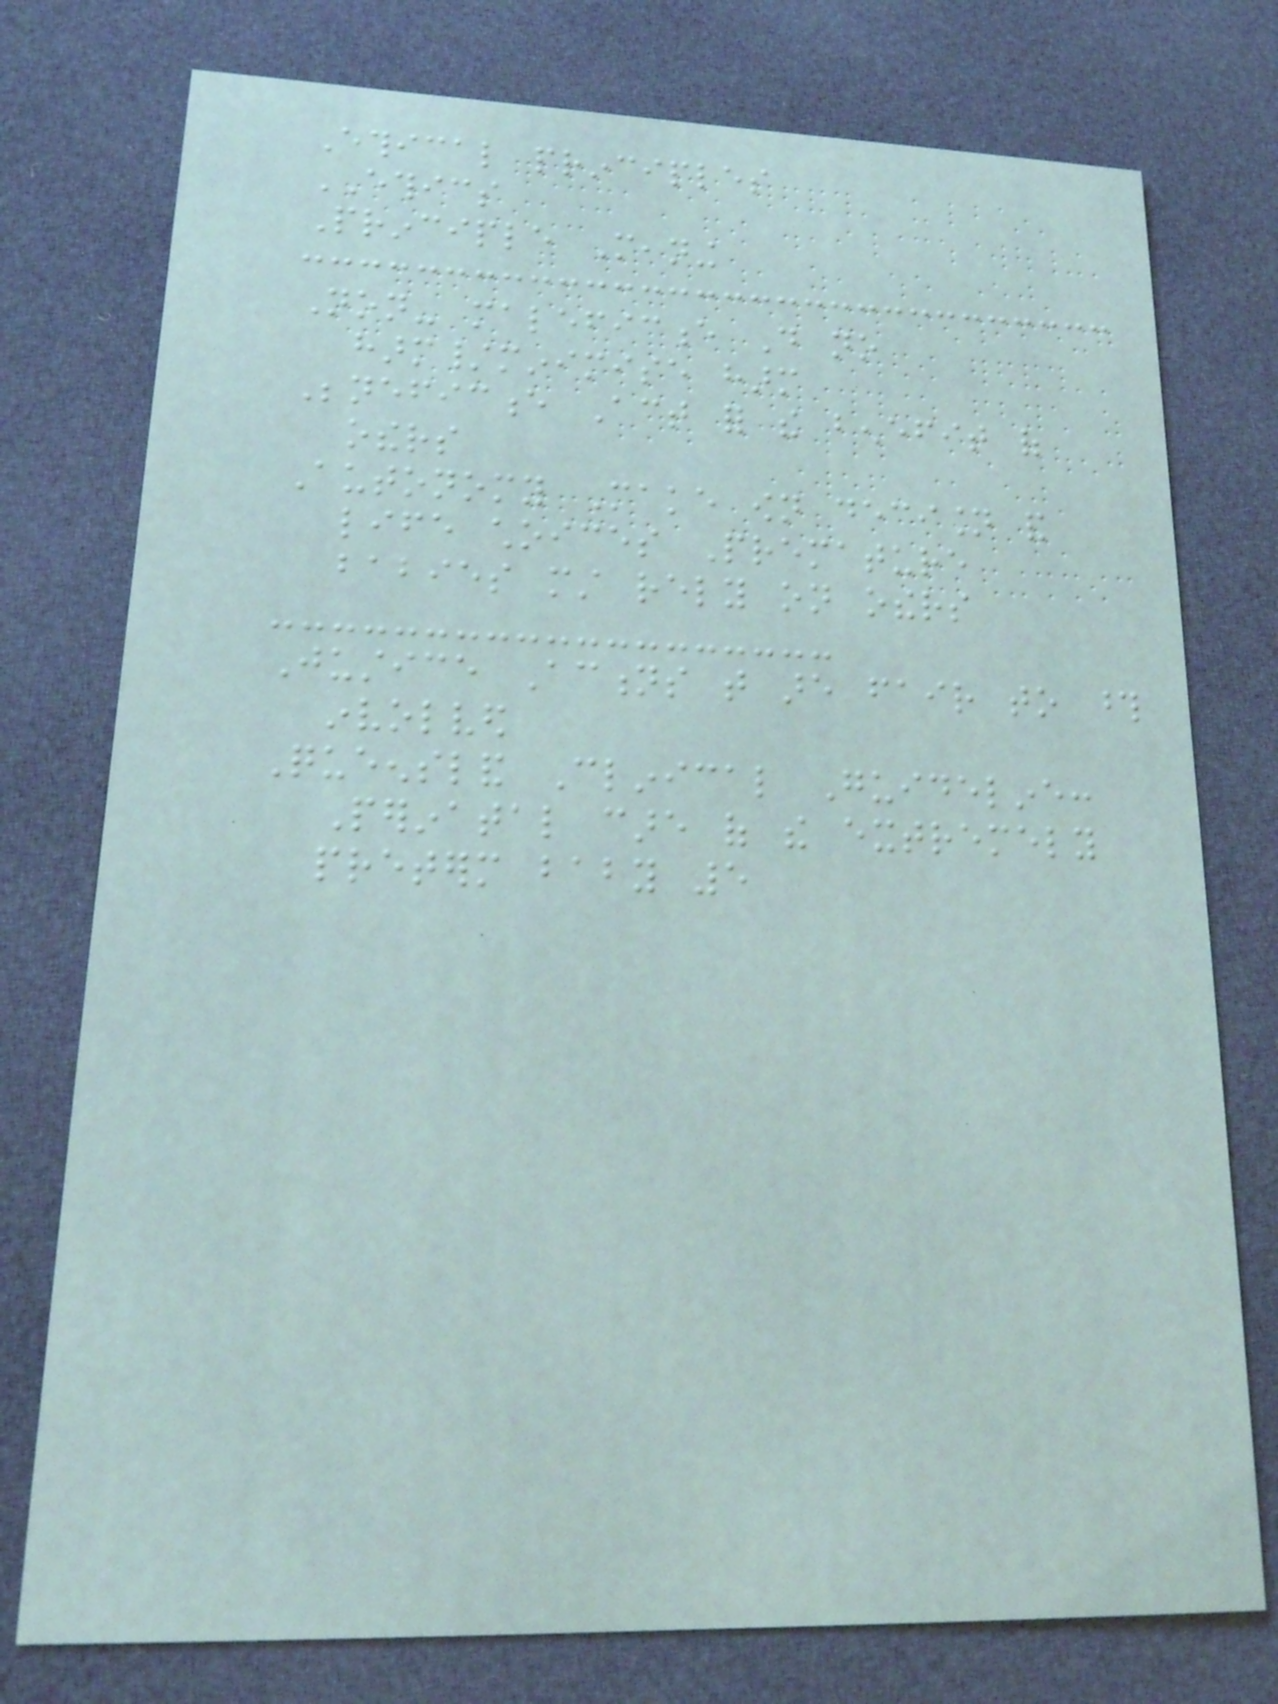Ethical principles
ETHICS
Principle Meaning
Non- maleficence Do no
harm/minimise harm
Beneficence Act for the benefit of
others
Autonomy Make own decision and
life choices Premature
babies must rely on others
Justice Actions that are fair to those
involved
Queensland Clinical Guideline:
Perinatal care of the extremely
preterm baby 5
